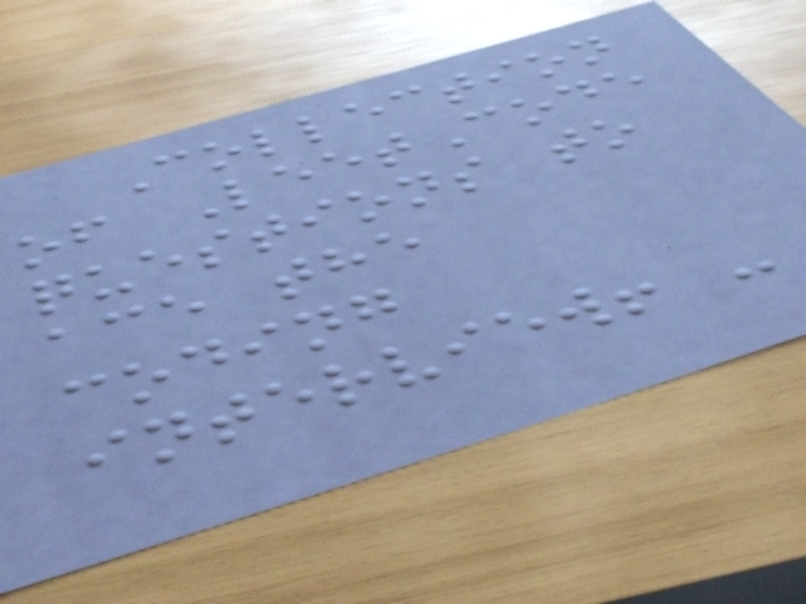Collection
of LeetCode
questions to
ace the
coding
interview! -
